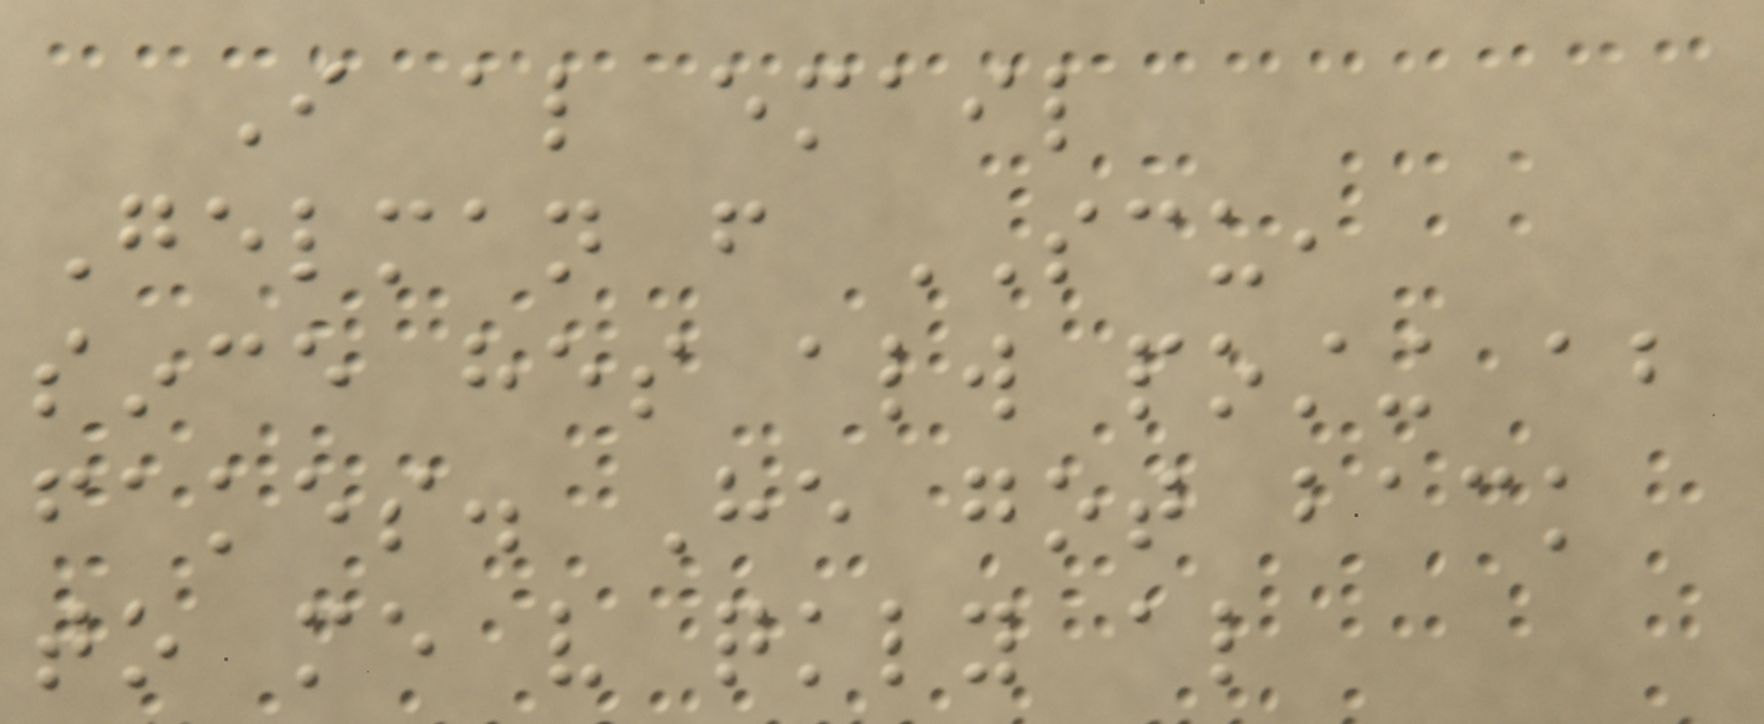I also email
Gelman from SCU,
since hes always posting about
fakes. He got back
to me very quickly also
